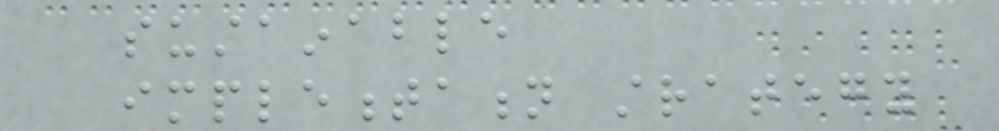sustainable
implementation strategy
